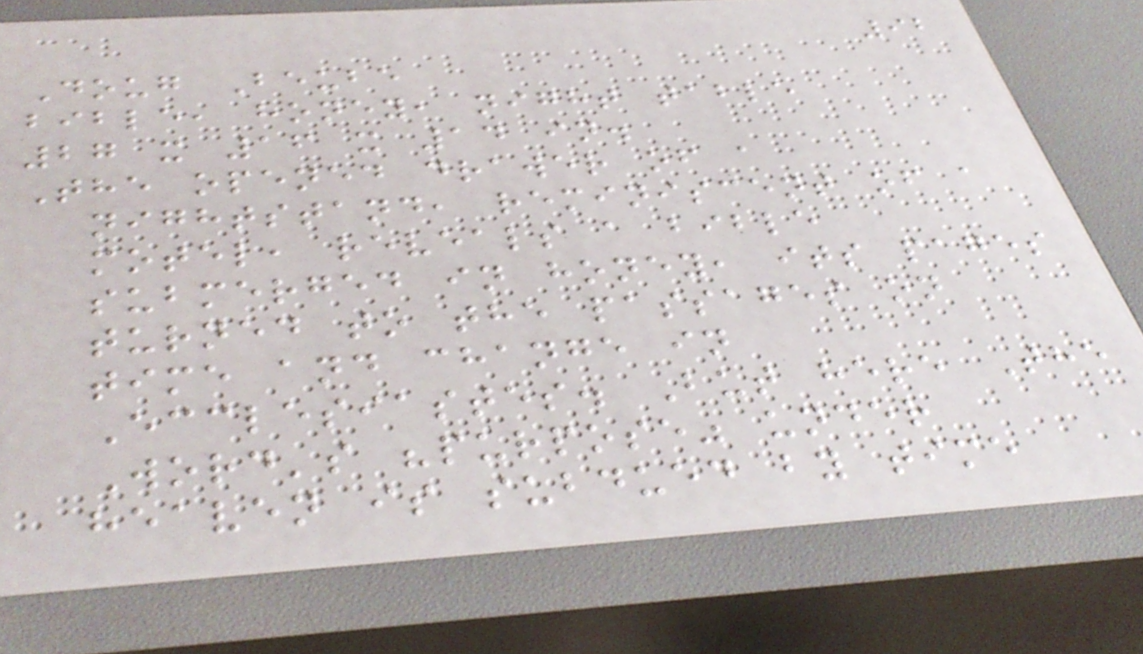92
Doug Beube
bible, honey, night table
27 x 16 x 14 in.
The opened drawer of a
nightstand, reminiscent of a
motel, reveals a bible
submerged in honey, its pages
turned to the passages on
time and change in
Ecclesiastes. But here The
Word's "purpose" under
heaven is subdued by time
